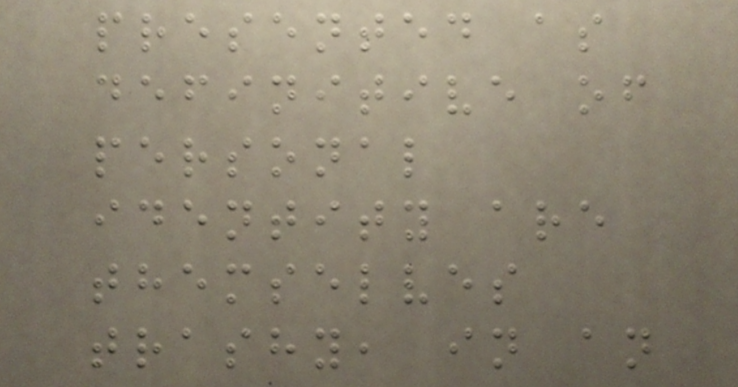presented as
definitive of
personal
identity are
themselves
trashy, in an
